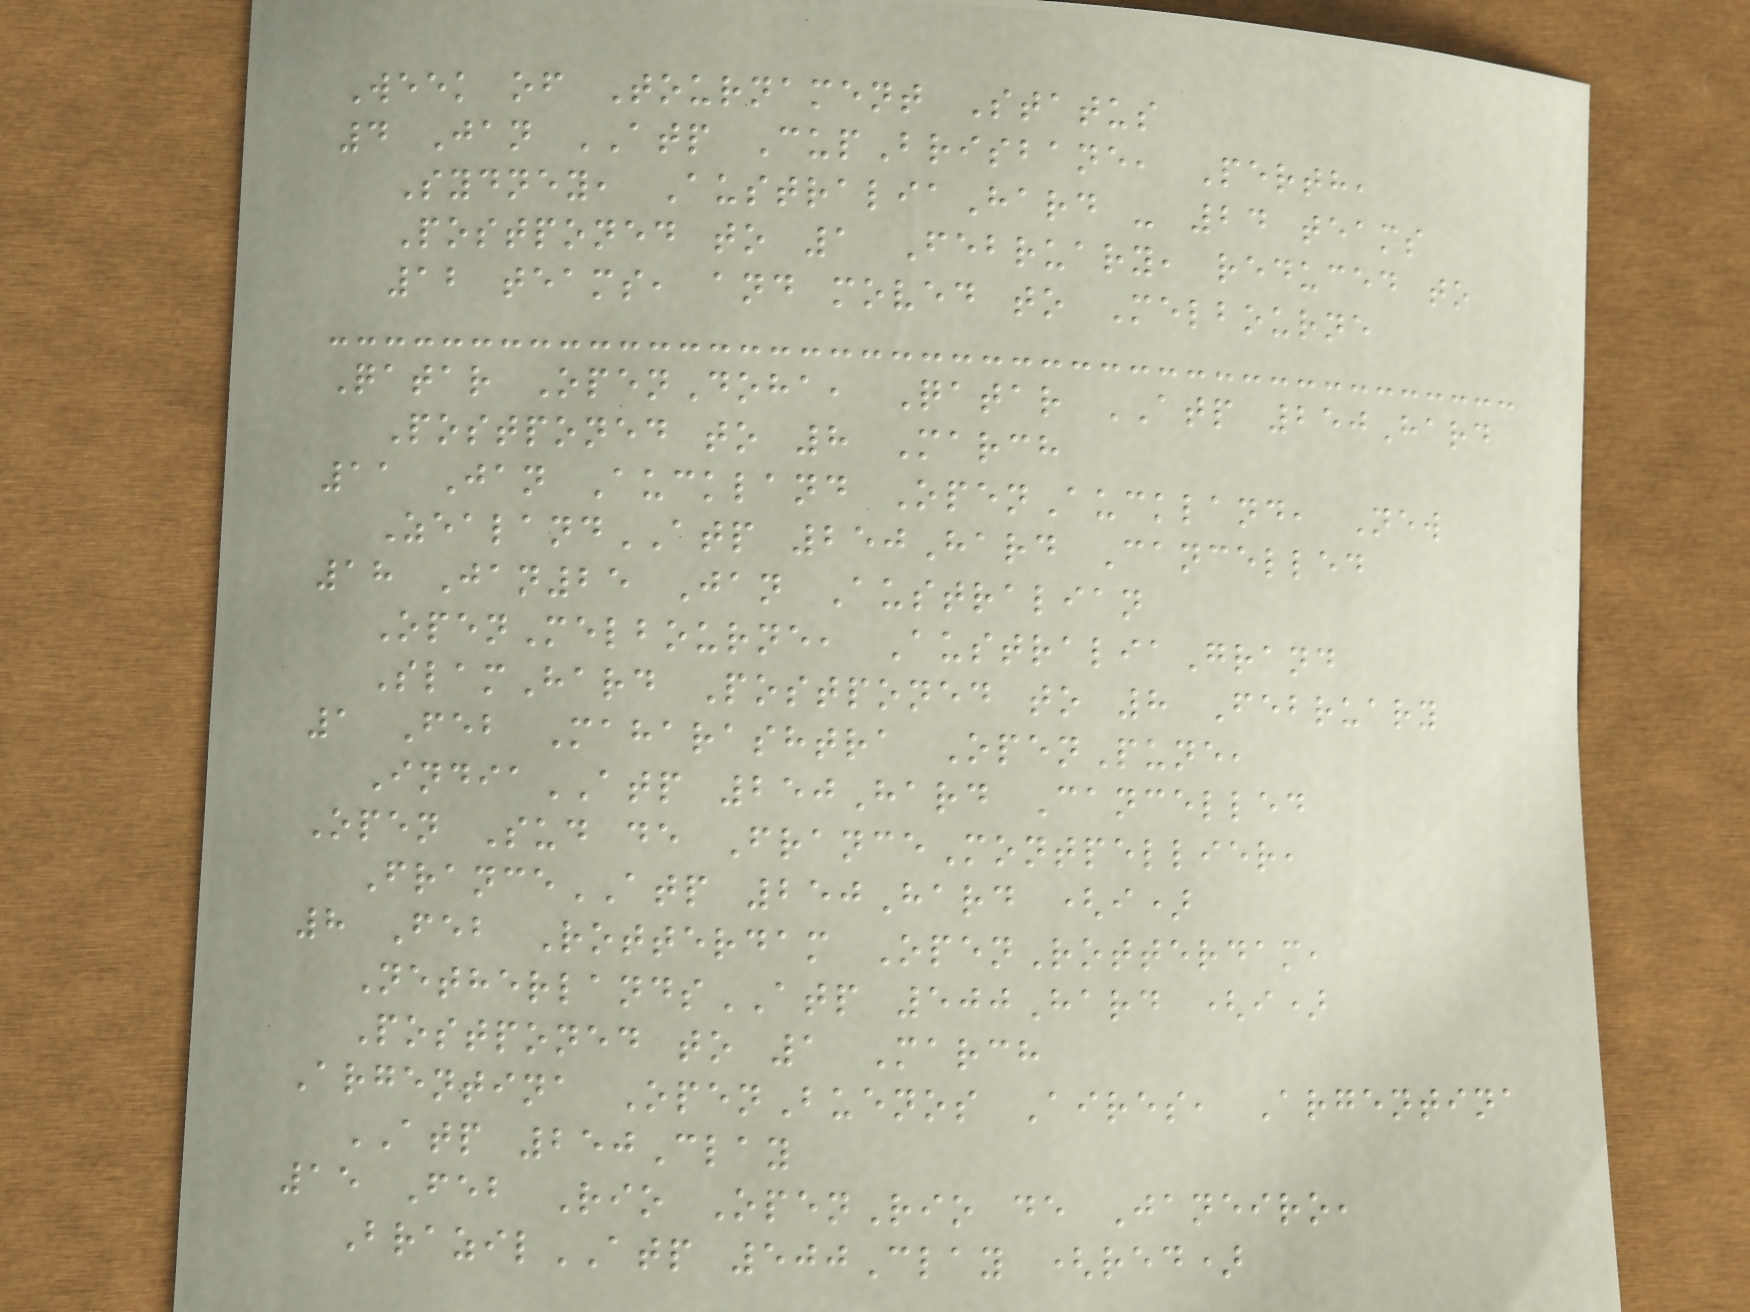Week of Tournament Status
4 Jan ATP CupBrisbane, Perth,
Sydney, AustraliaHard - 24 teams
Postponed to 1 February, reduced to
12 teams, and moved to Melbourne
Qatar OpenDoha, Qatar ATP 250Hard
Postponed to 8 March
11 Jan Auckland OpenAuckland, New
ZealandATP 250Hard Cancelled
18 Jan25 Jan Australian
OpenMelbourne, AustraliaGrand
SlamHard Postponed to 8 February
1 Feb Maharashtra OpenPune,
IndiaATP 250Hard Cancelled
Open Sud de FranceMontpellier,
FranceATP 250Hard (i)
8 Feb Rotterdam OpenRotterdam,
NetherlandsATP 500Hard (i)
Postponed to 1 March
Argentina OpenBuenos Aires, Argentina
ATP 250Clay
15 Feb Rio OpenRio de Janeiro,
BrazilATP 500Clay (red)
